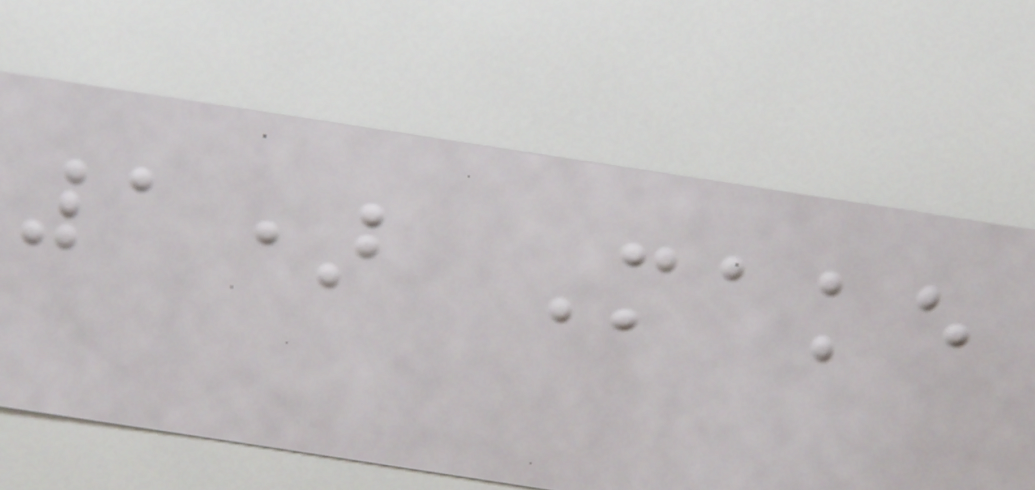1) Make
